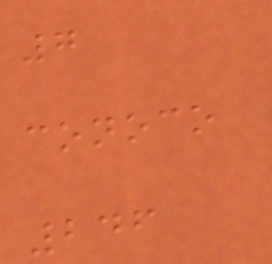7
conoco
246
